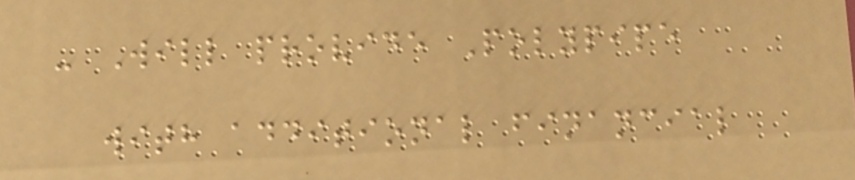- Will provide Polypipe
with additional financial
